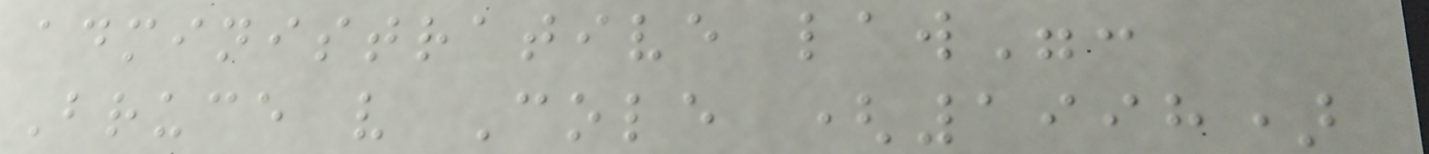administrative law":
Bruce v Cole (1998)
